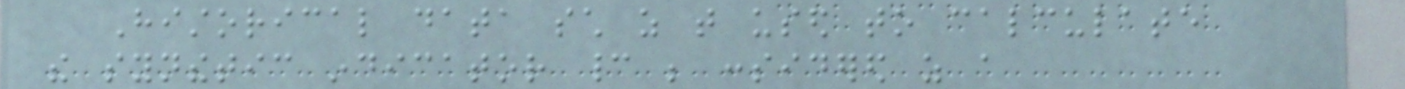Historical data such as that used to calculate
the synthetic indicator cannot be considered as a
